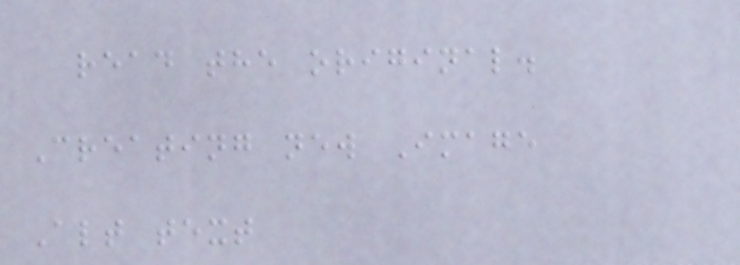read the original.
Creating new Image
Alt text
